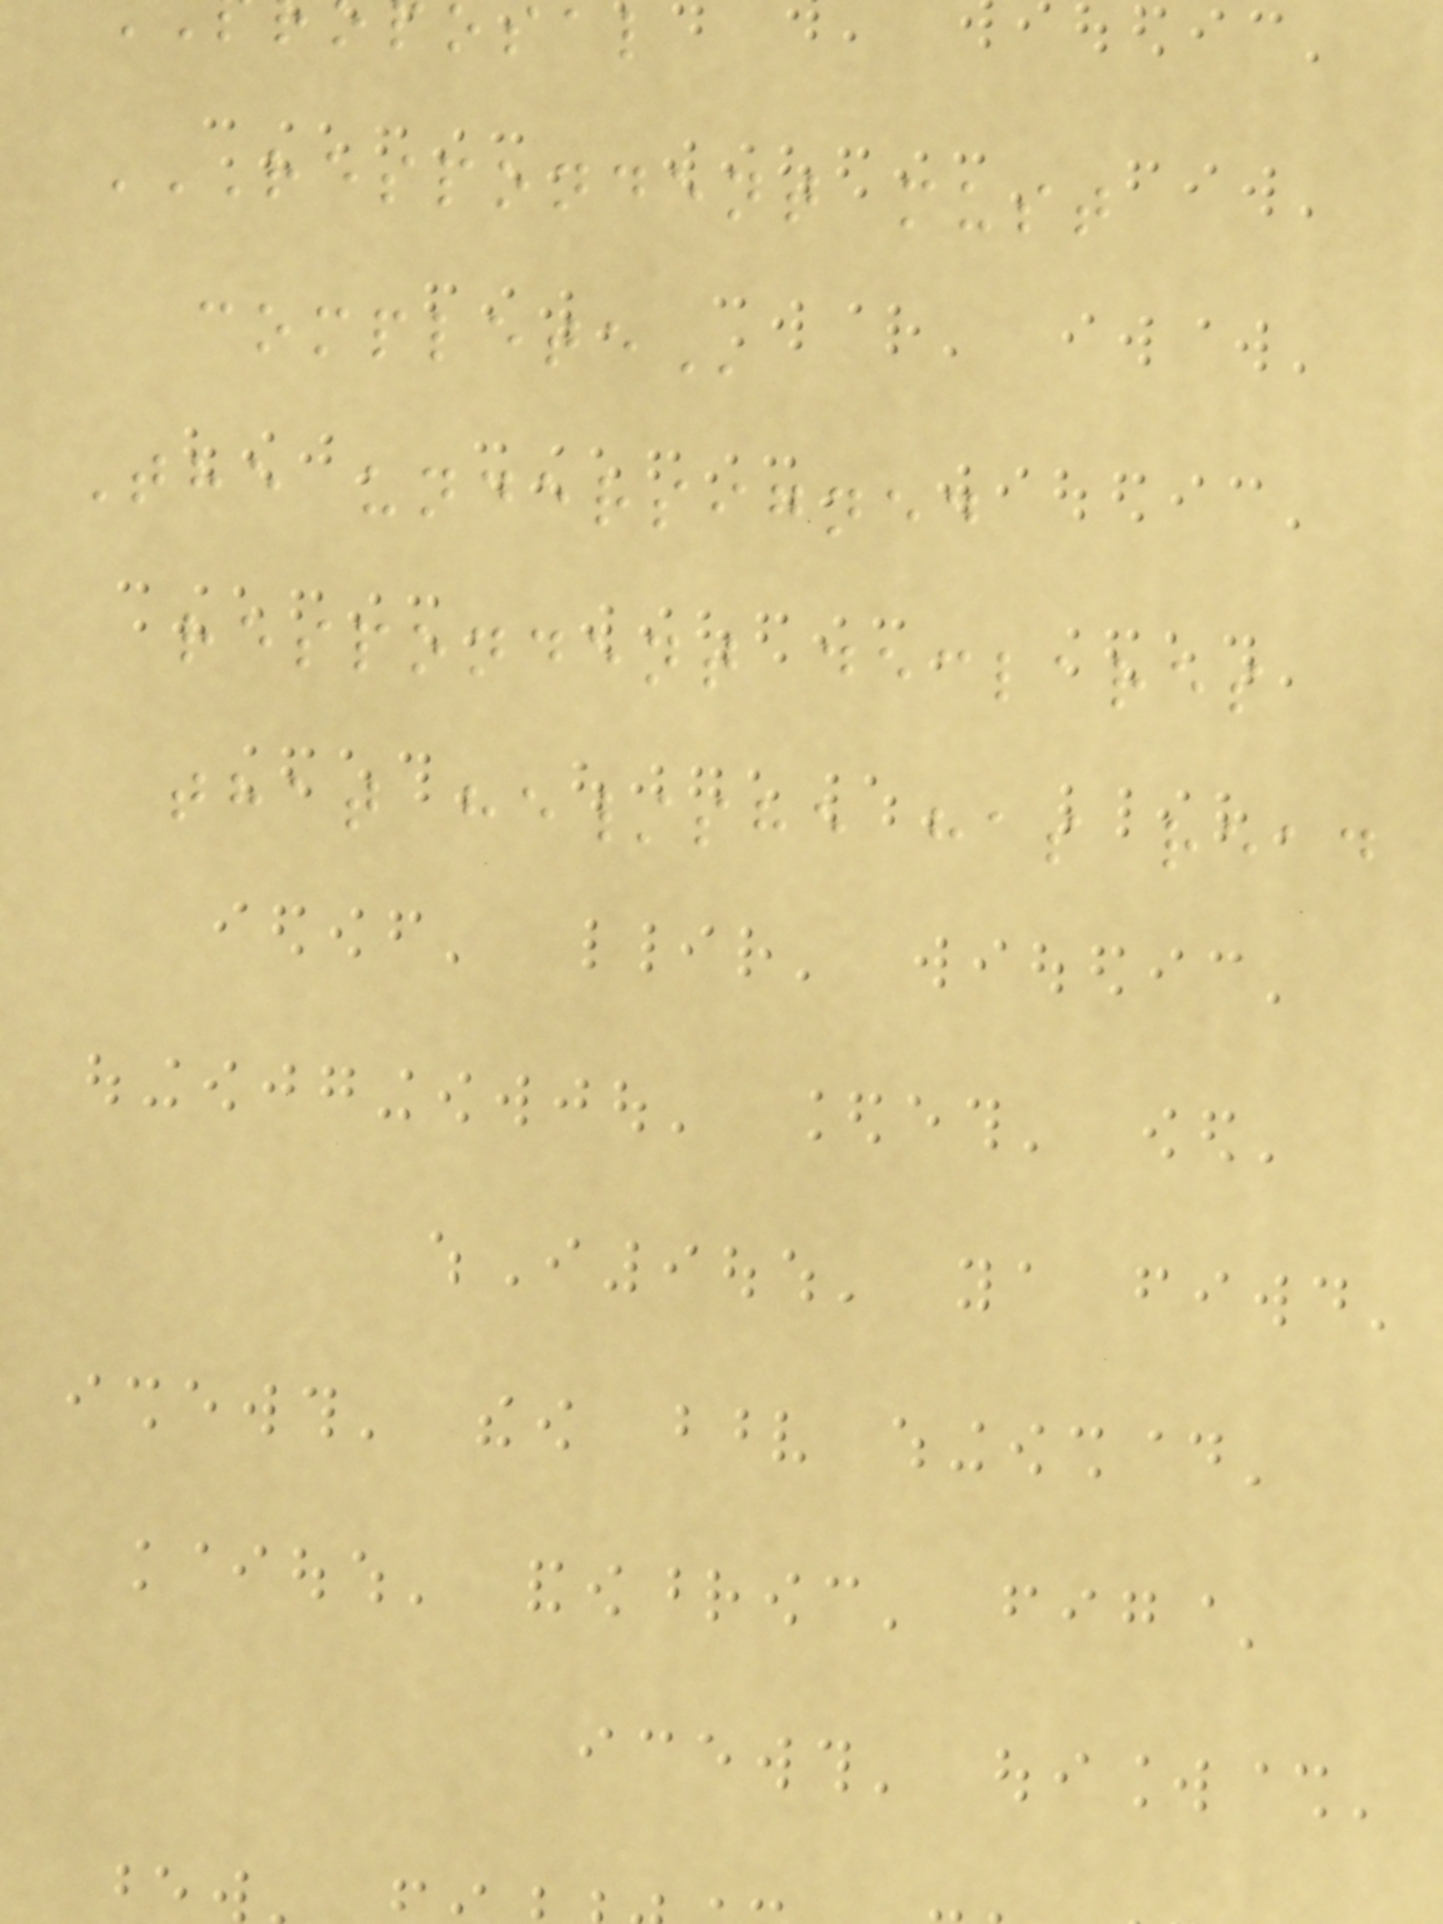osal
RESPONDENT MUST
The undersigned
respondent declares
that he/she has read
